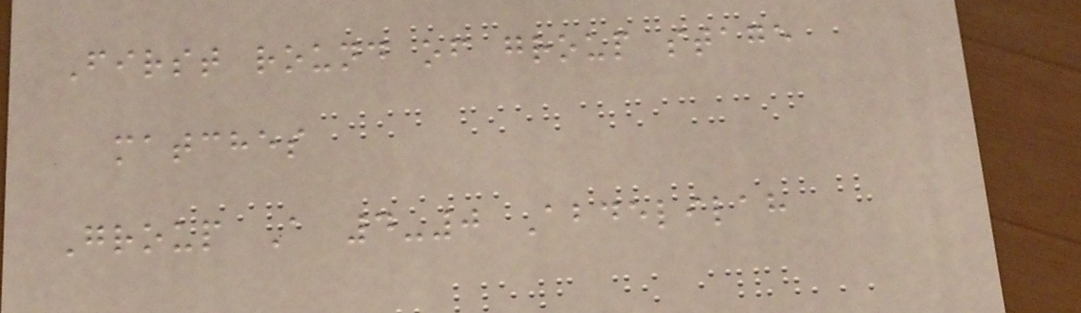First round of group stage
matches
Group A 4-0 Abdelilah
